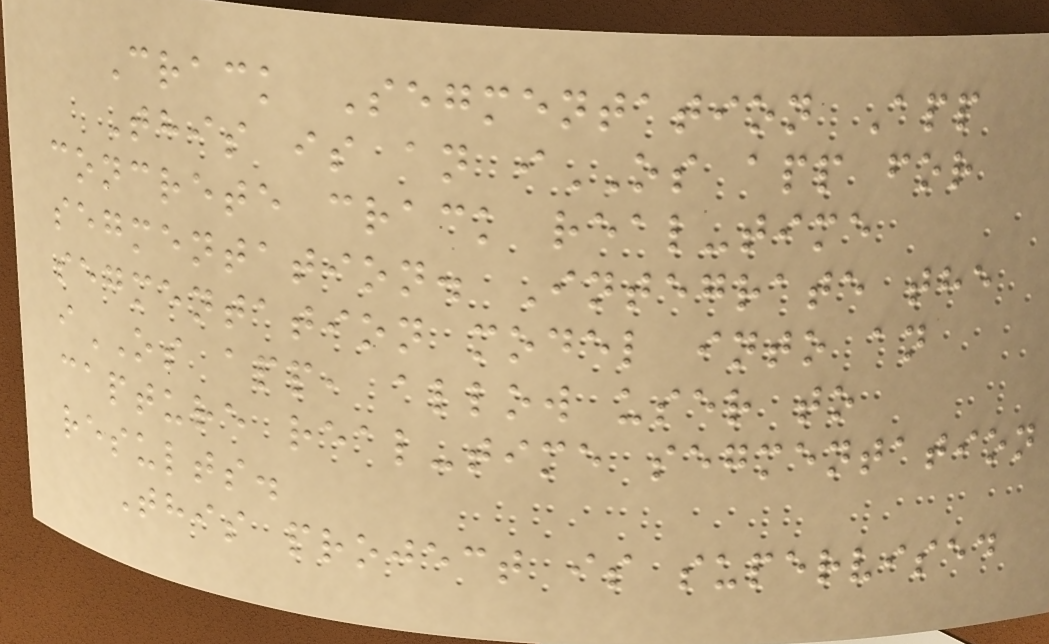Crack Segmentation App
This is an iOS app for
concrete crack real-time
segmentation. Integrate the
segmentation model into an
iOS app, allow user to
capture real-time segmentation
results.
This project is supervised
